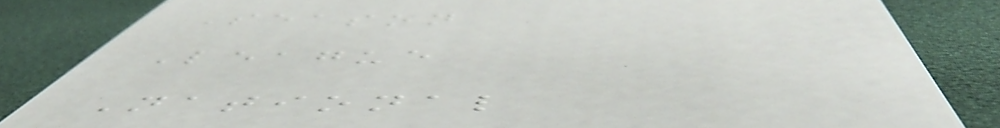Season
League
National
